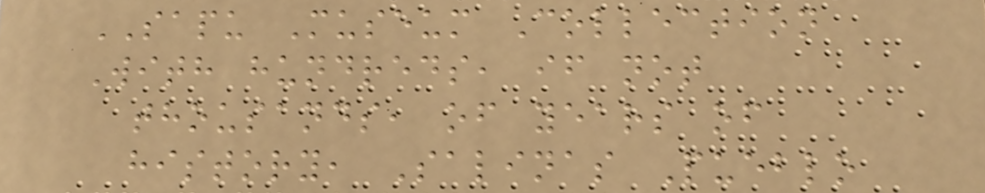SAPU Museum Collection
With hundreds, if not
thousands, of years of
history, Salinas Pueblo
